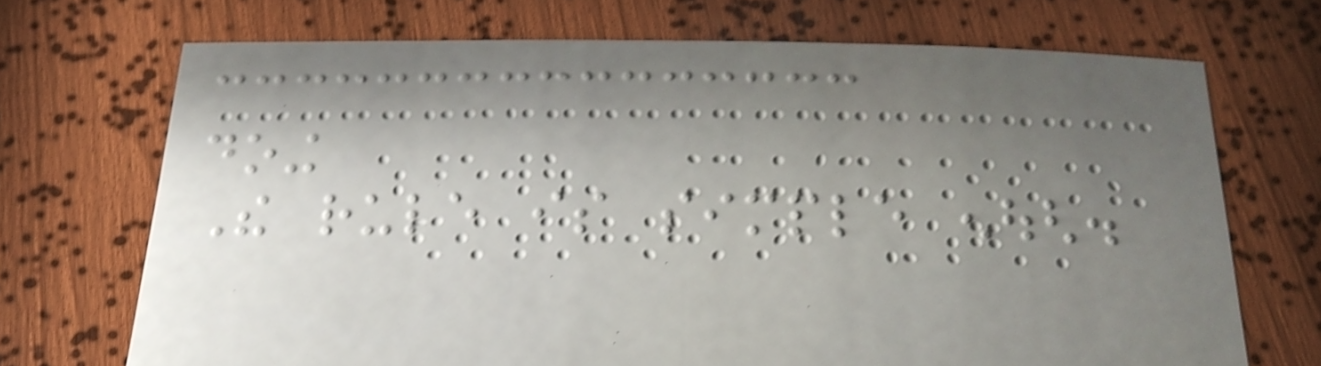doing
The rule is simple enough.
